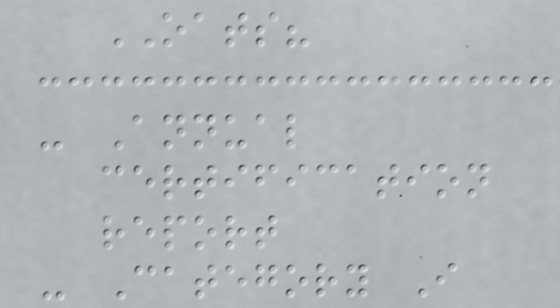OATS?
- Annual
certification
report
- Category I
